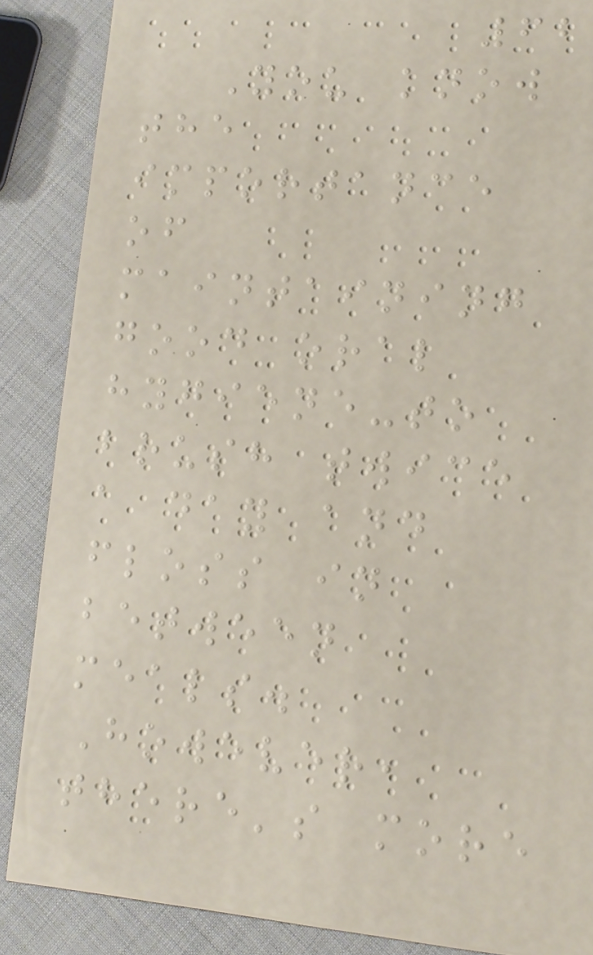62
You know
the
importance
of
maintaining
good oral
hygiene-to
brush twice
a day and
floss in
between
meals.
However,
there's more
